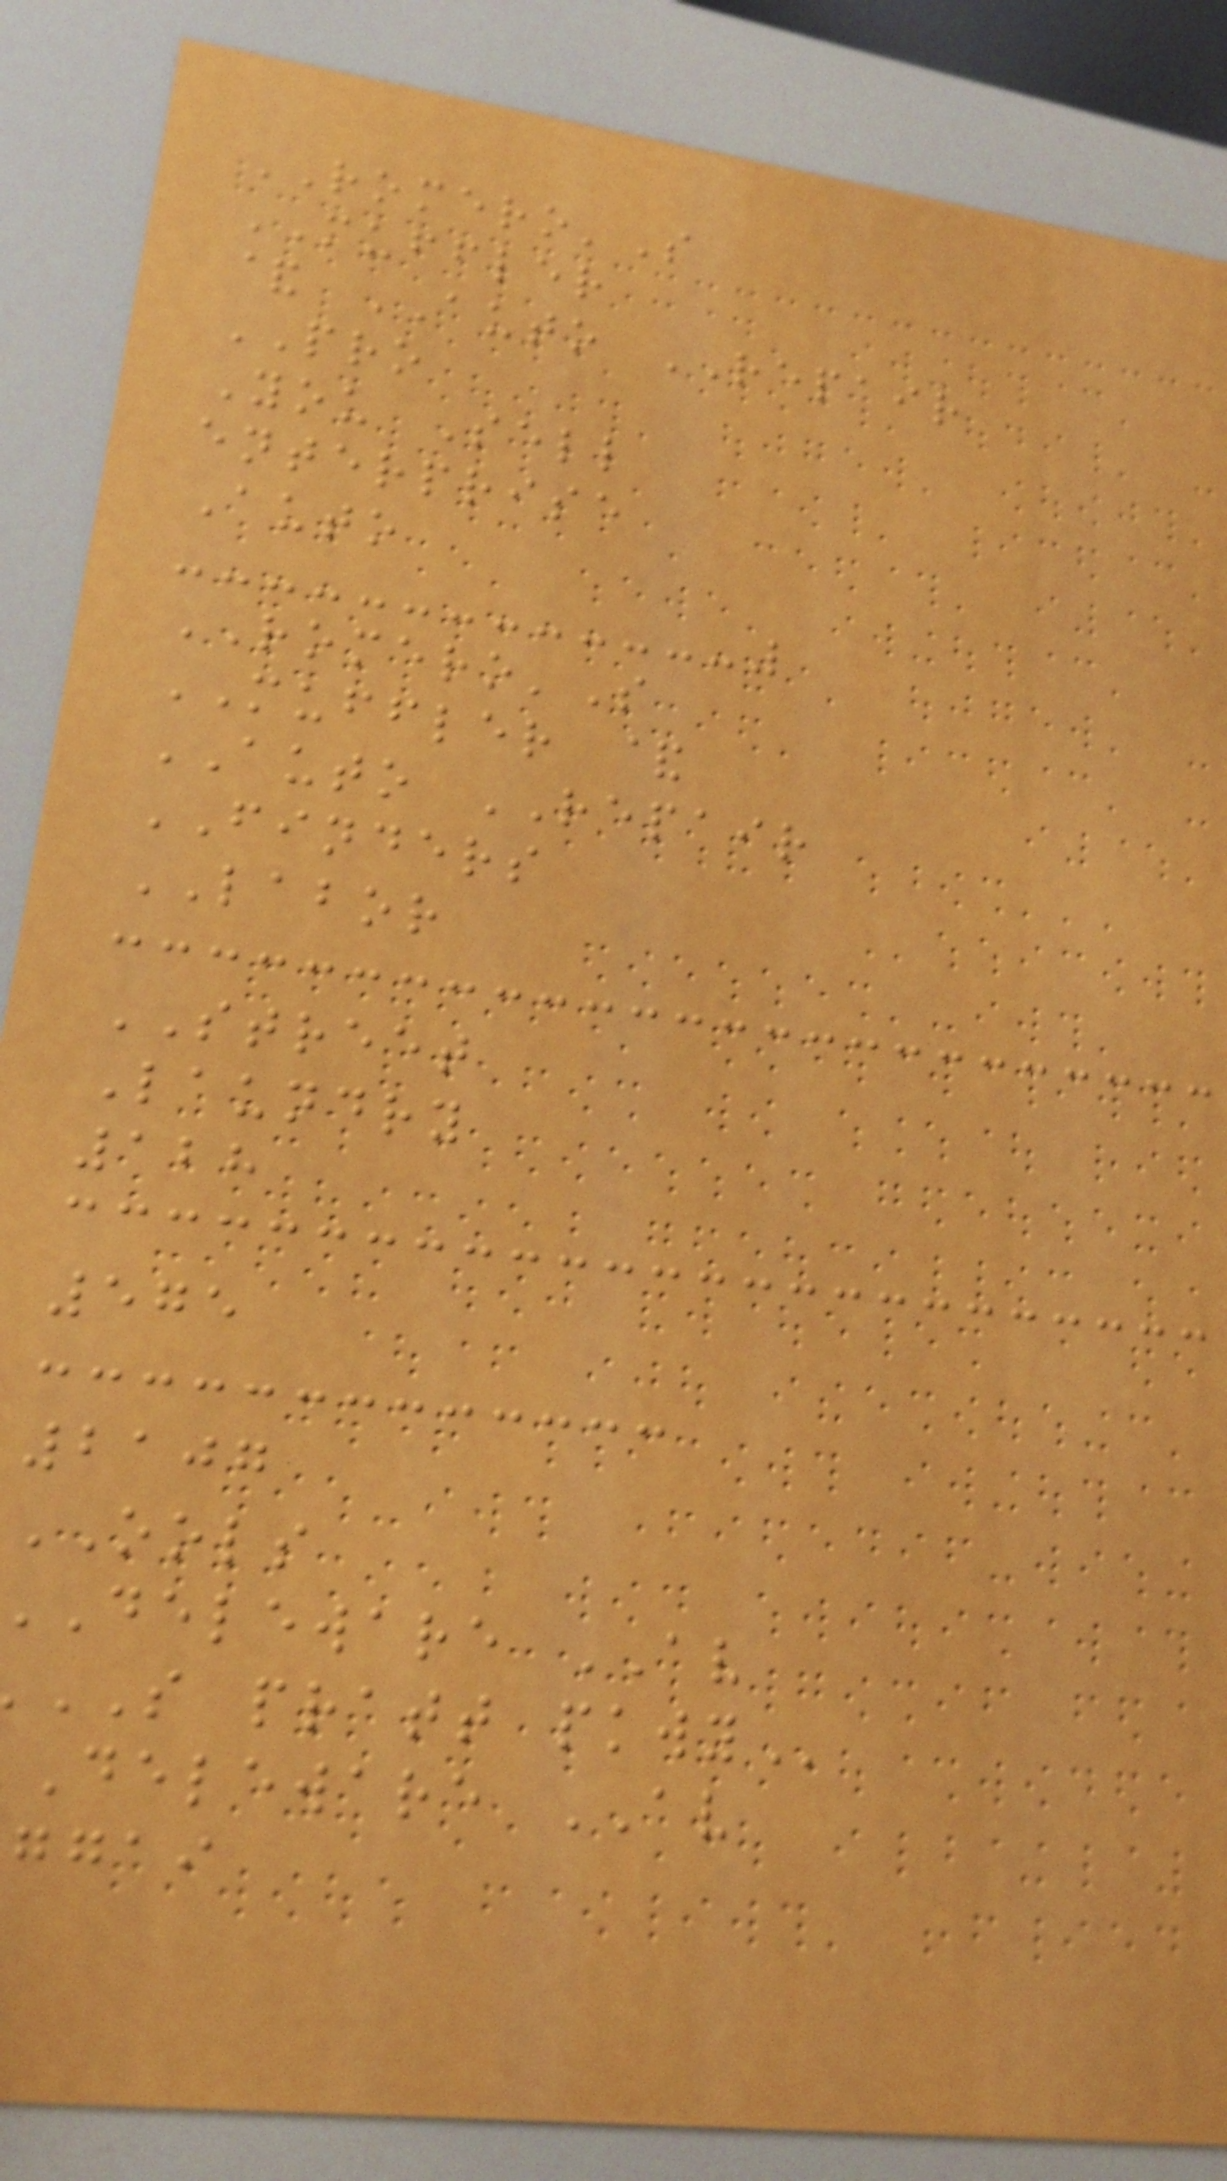ROMERO'S
MUFFLER
& AUTO REPAIR
PRO
You Sell
enterprise
Auto
ROMERO'S
MUFFLER &
AUTO REPAIR
FINDERS
LABOR
STREET
Laundry
128
575
2107
OOLS
deleware AV
S pratt
deleware AV
ggai
